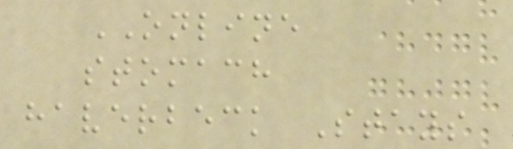ONLINE
stomach
haverbeck Stays
